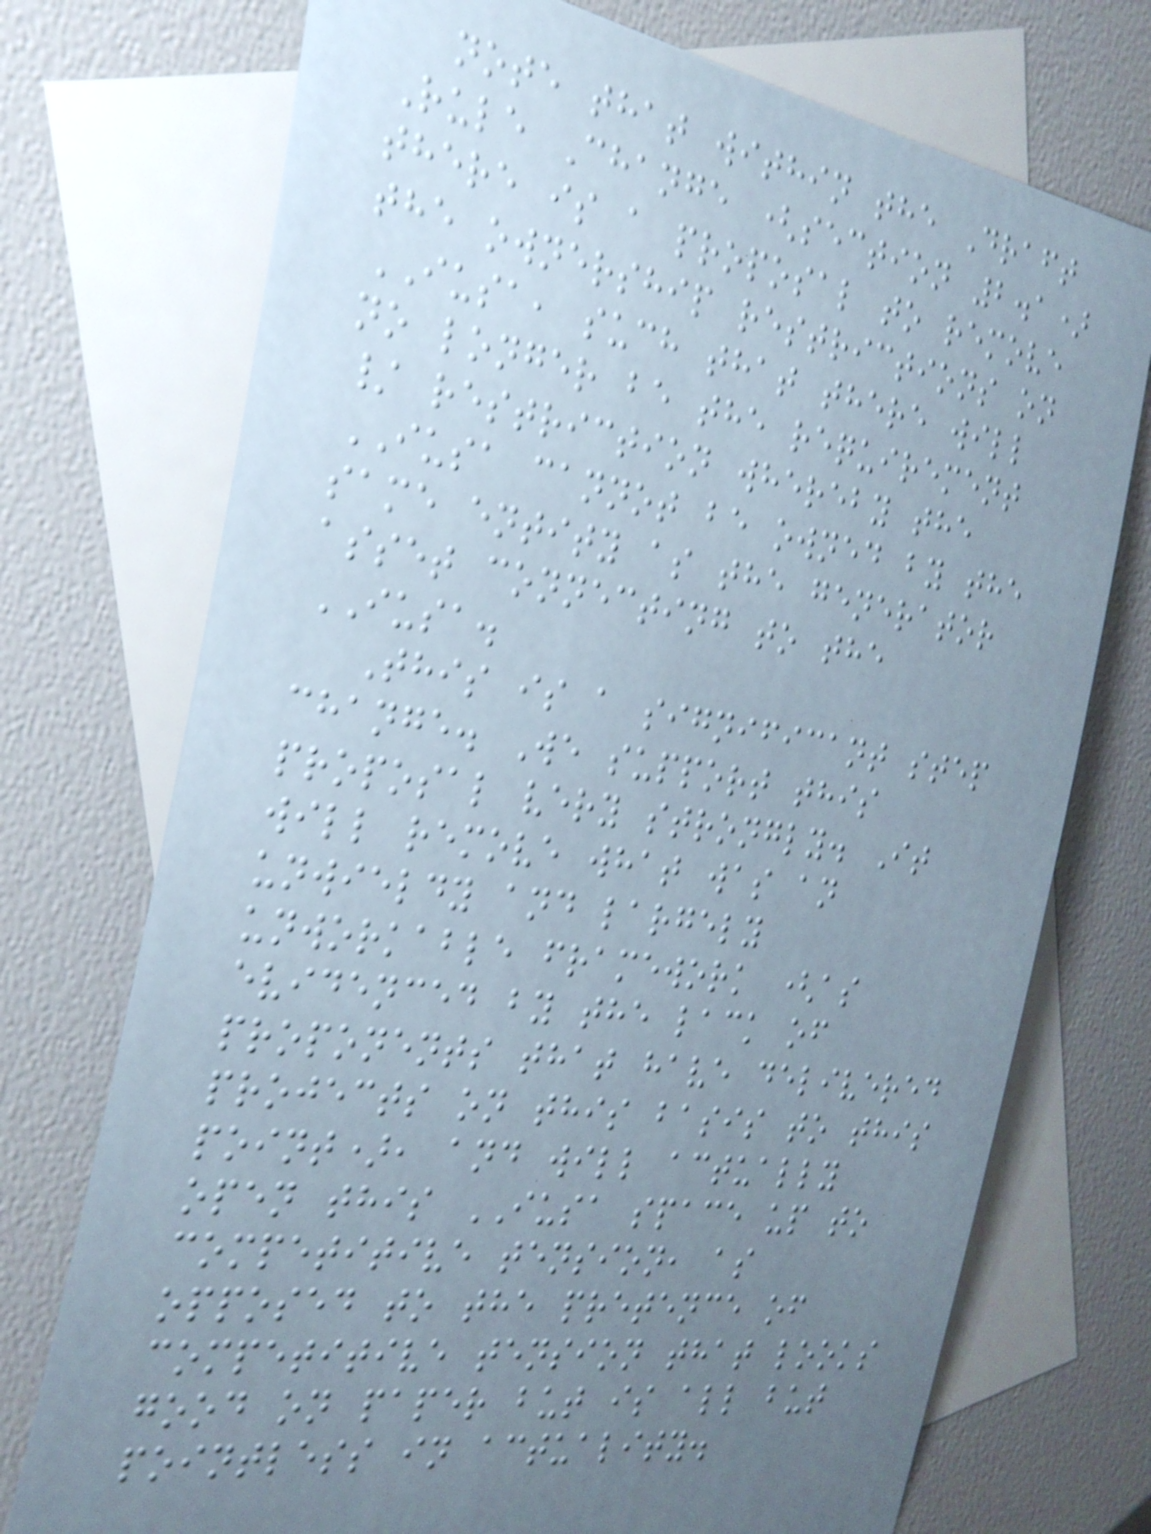note that within the Draft
Rule Change (section 2.1)
there is a proposal to remove
the ownership restrictions on
IUSA, such that there will
no longer be the requirement
/ restriction whereby the
IUSA cannot be owned by the
same entity as the generator
asset connecting to the
IUSA.
This is a significant step
change. We support this
proposal very strongly. It
will remove what was an
unwieldy and largely
unworkable framework (as
evidenced by the lack of
proponents that have delivered
projects on this basis to this
point), and will actually
open this IUSA space up to
competitive tension, as
opposed to the pretence of
competitive tension that looks
good on paper but is all but
pointless in actuality.
